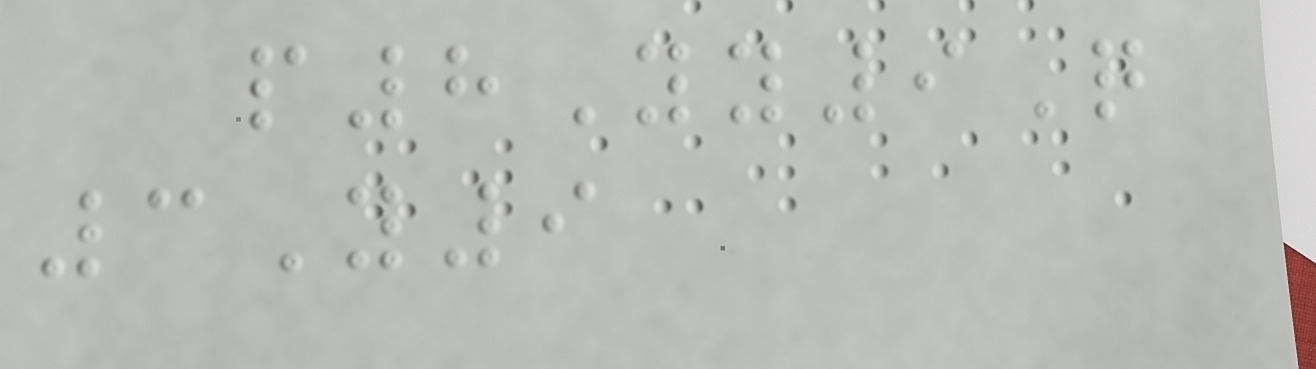p8Yy9Q
3Y9
